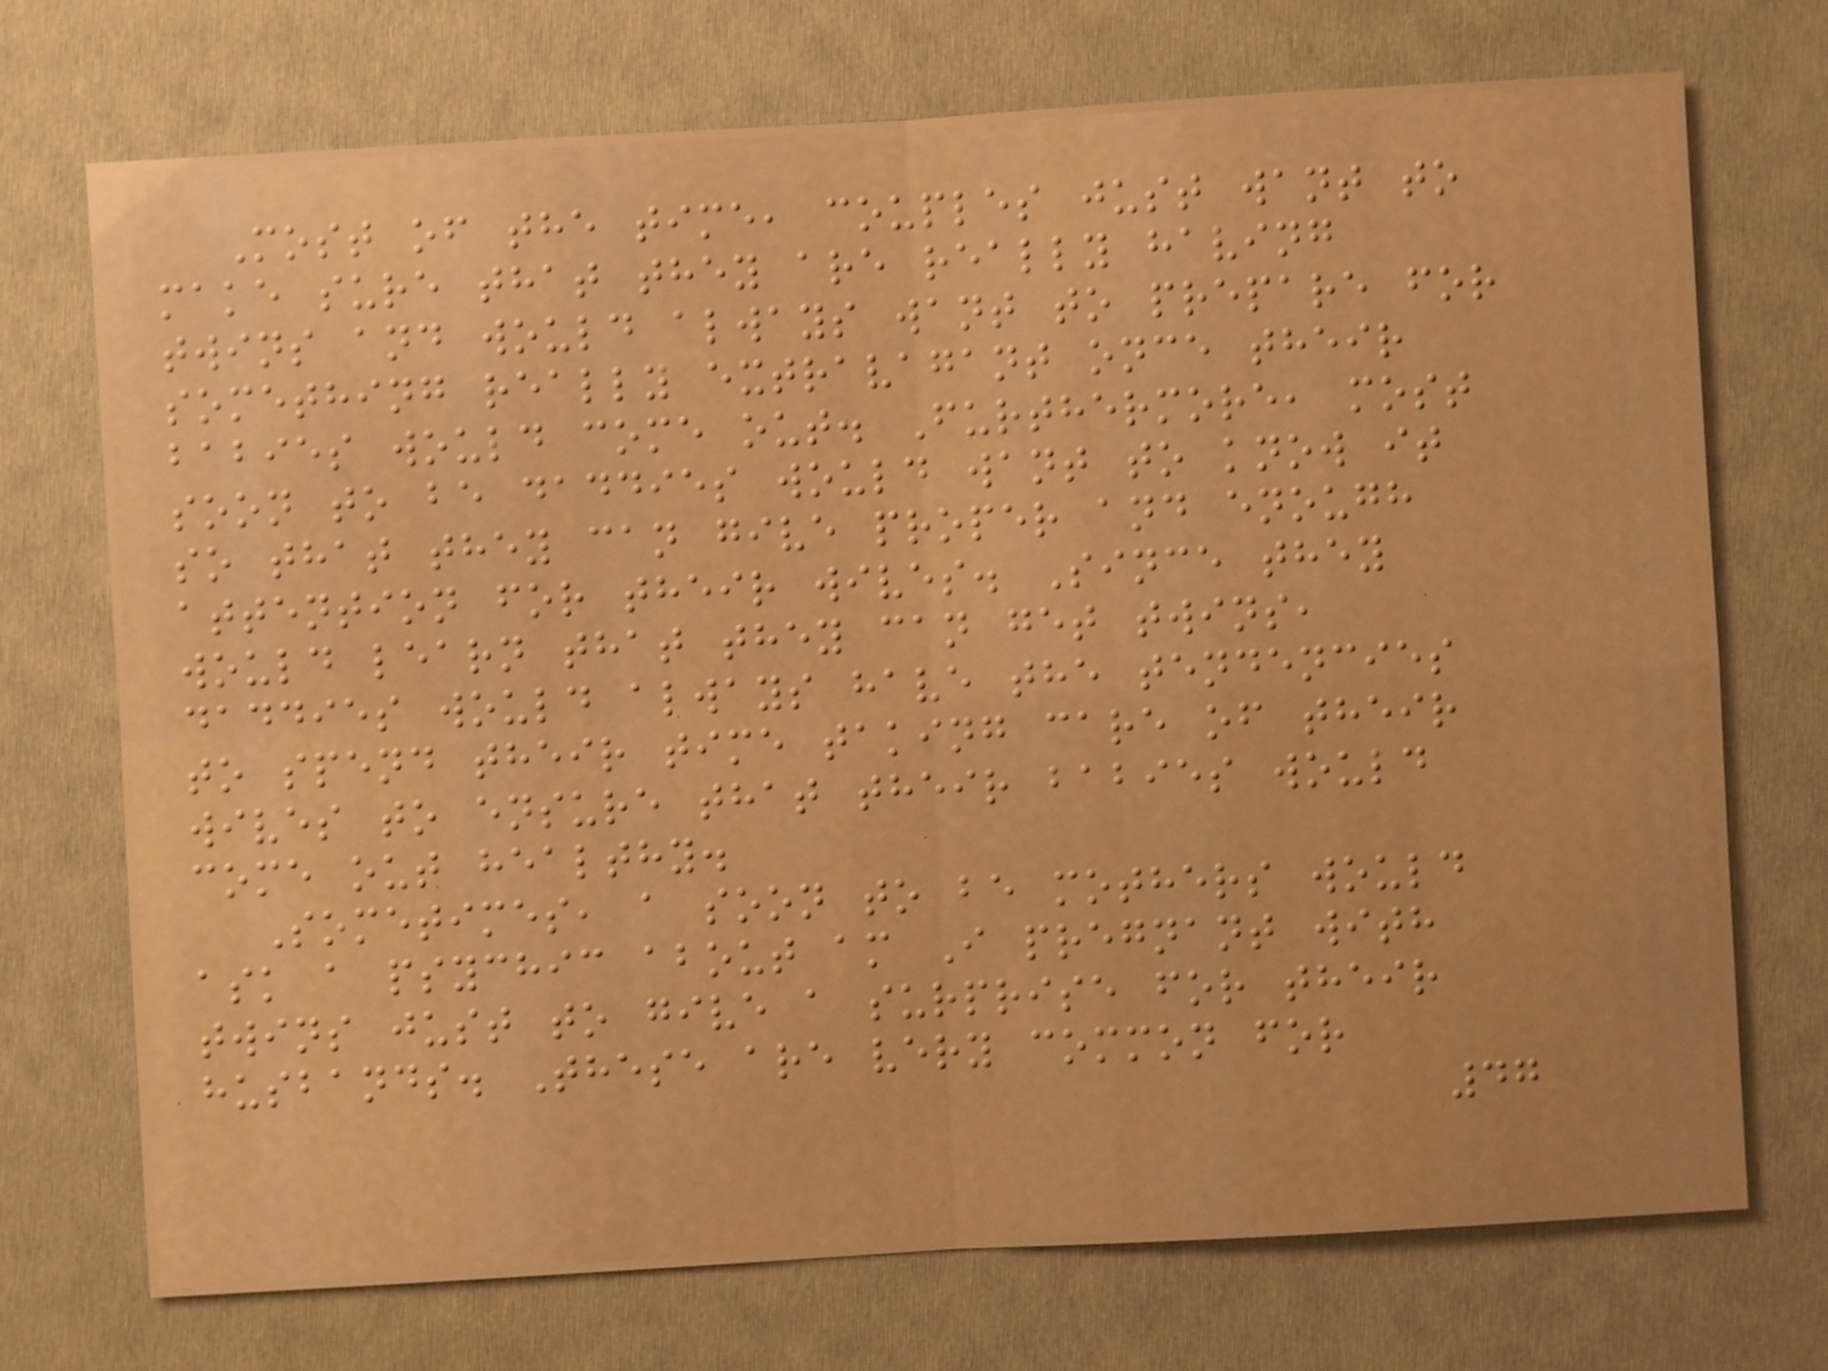Most of the time, couples just want to
make sure that they are really having
twins and would always want to prepare for
something really extravagant once their
babies would come out. Furthermore, most
soon to be daddies would want to know it
so that they can give proper and enough
attention for their wives. Since they
would learn that they can get twins,
daddies would always have the tendencies
to spend their time taking care of their
wives to ensure that their babies would
come out healthy.
Sometimes, a soon to be mothers would
ask a psychic about am I pregnant with
twins just to give a surprise for their
husbands. These are very common for
47
